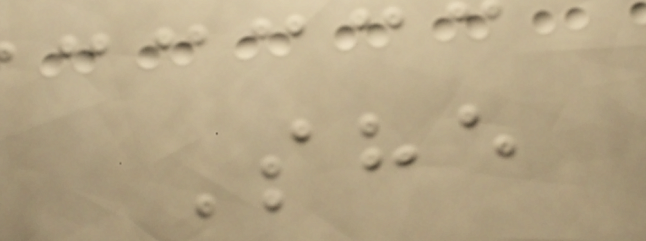She
